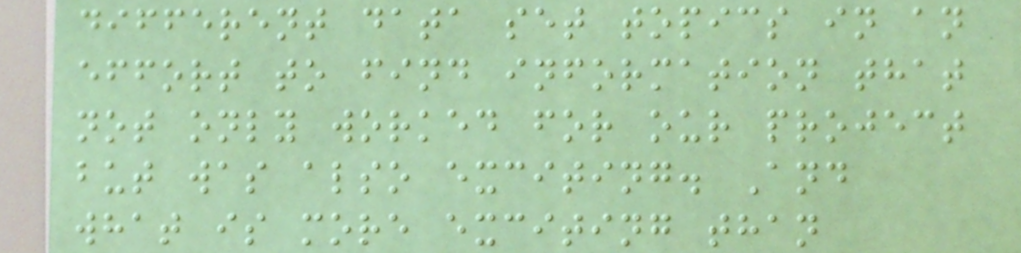different data set topics in an
effort to find information that
not only worked for our project
but was also exciting. And
what is more exciting than
